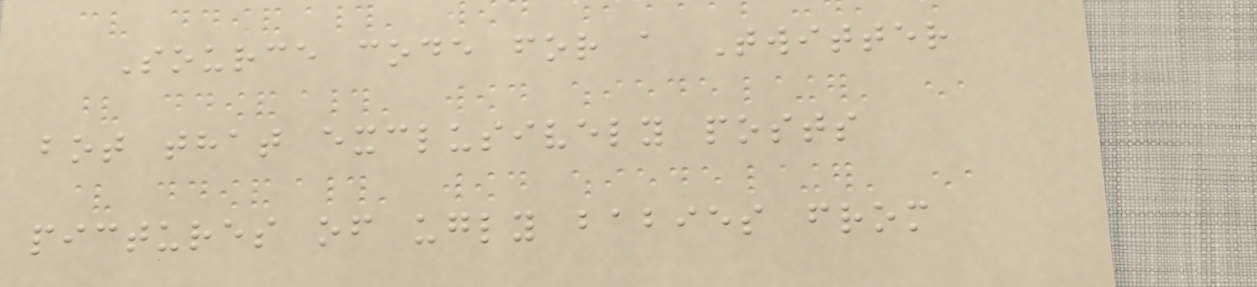Source code for a Twitter
bot that exclusively posts
pictures of ugly babies from
